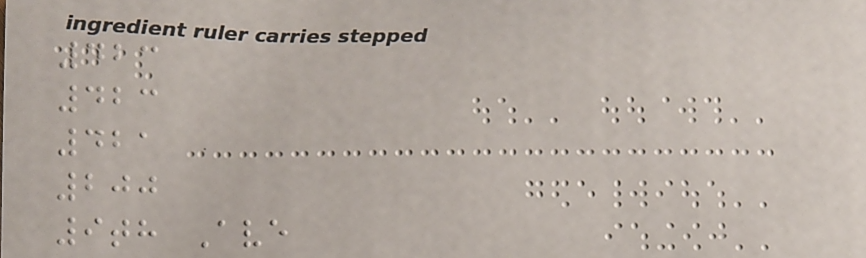423
423
421
200
9th Ave
